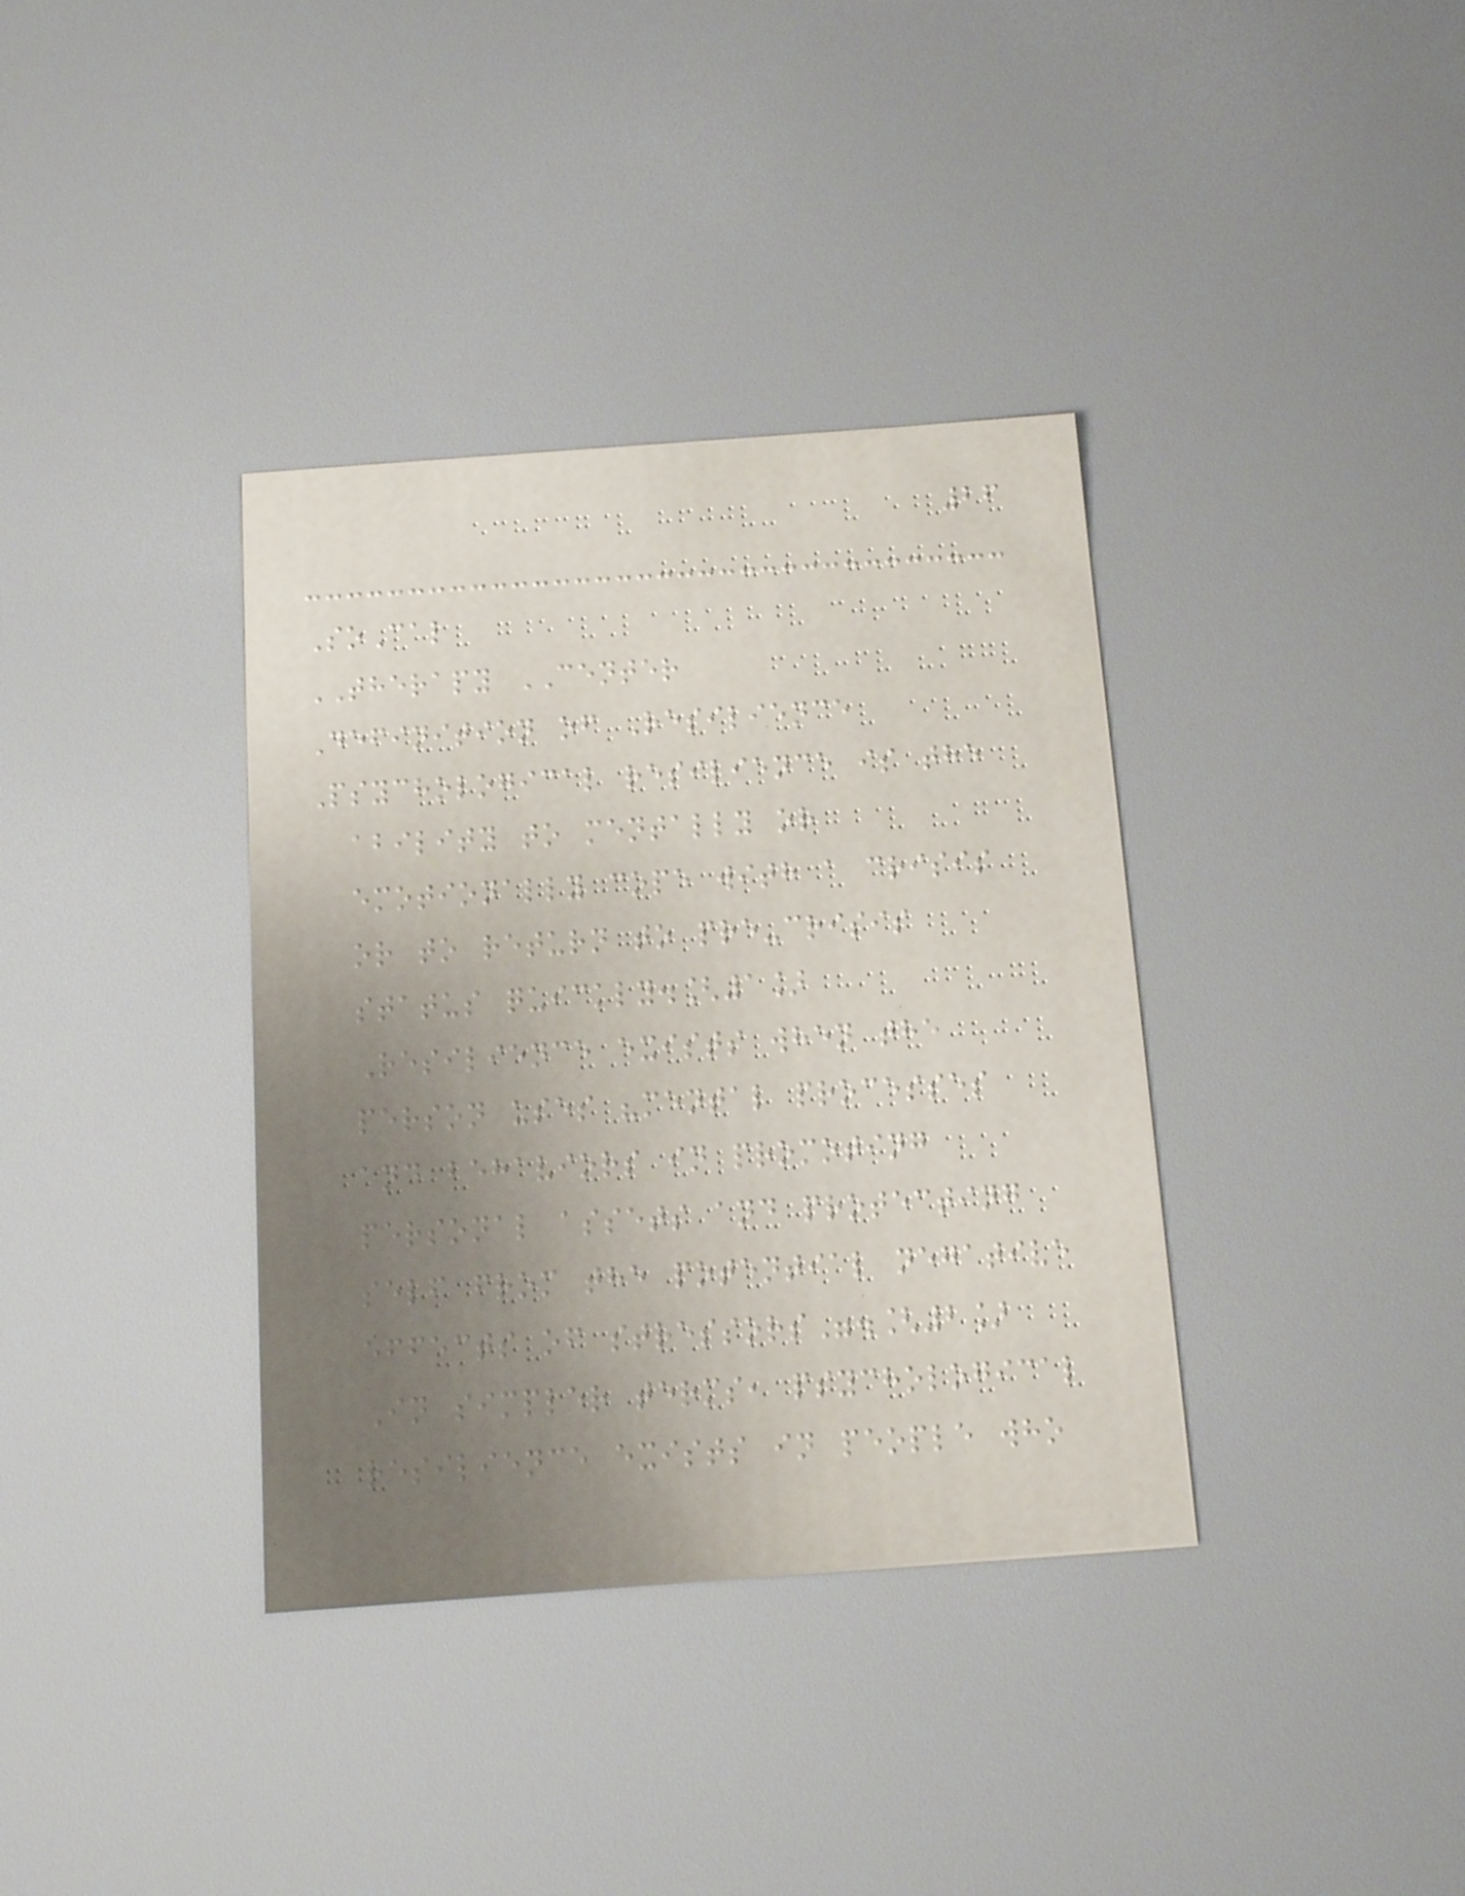26
SoCal
THERAPY CENTER
Definition of Resilience
Psychological resilience is the
ability to mentally or
emotionally cope with a crisis
or to return to pre-crisis
status quickly.[1]
Resilience exists when the
person uses "mental processes
and behaviors in promoting
personal assets and protecting
self from the potential negative
effects of stressors".[2]
In simpler terms, psychological
resilience exists in people who
